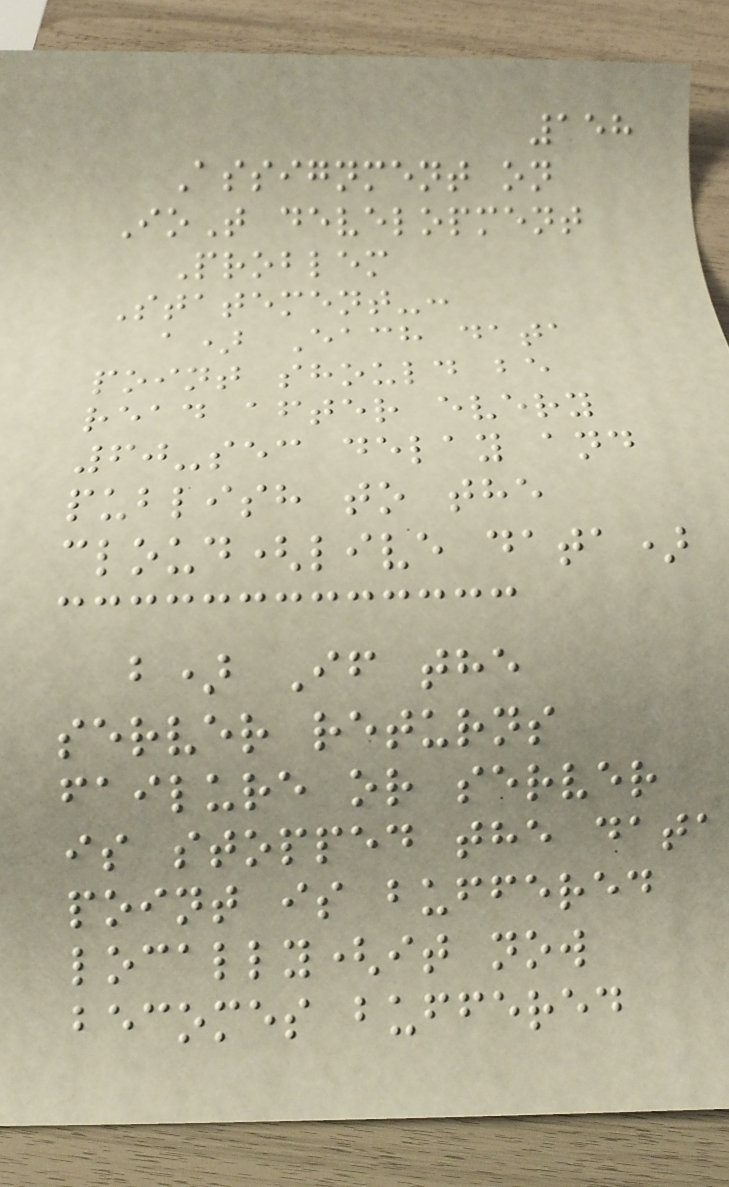158
Assignment on
IoT development
Problem
Statement-:
a) Each data
point should be
read after every
60-sec delay and
publish to the
cloud(live data)
b) If the
server returns
failure or server
is stopped the data
point is buffered
locally(it now
becomes buffered
